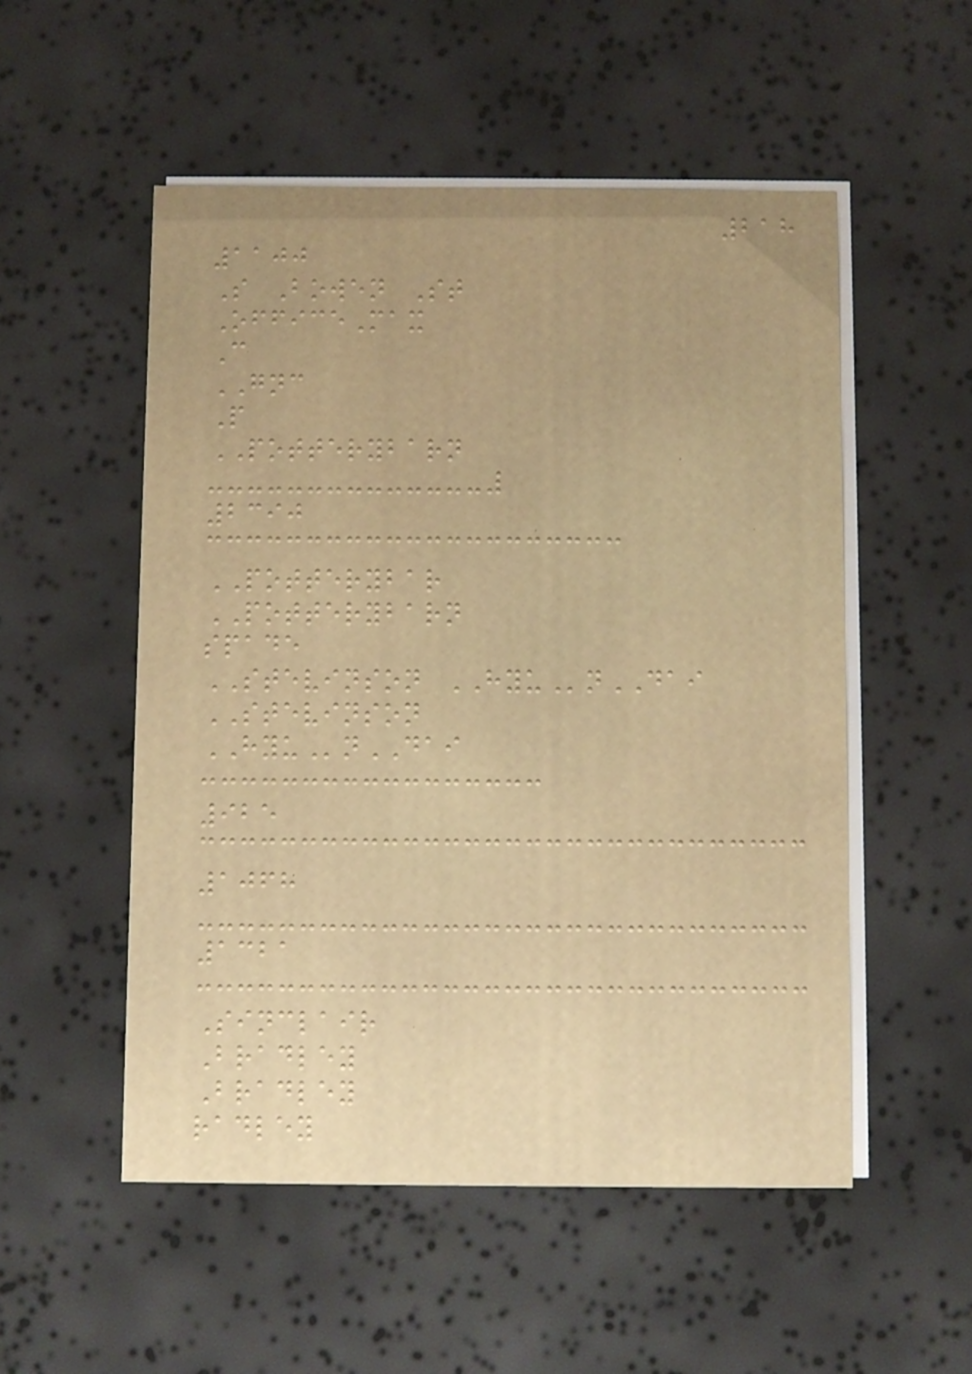218
1100
S Bowen St
OfficeMax
C
GNC
P
POTTERYBARN
2390
POTTERYBAR
POTTERYBARN
spade
STEVINSON HYUnDAI
STEVINSON
HYUnDAI
925
1068
1321
Sinclair
Bradley
Bradley
radley
